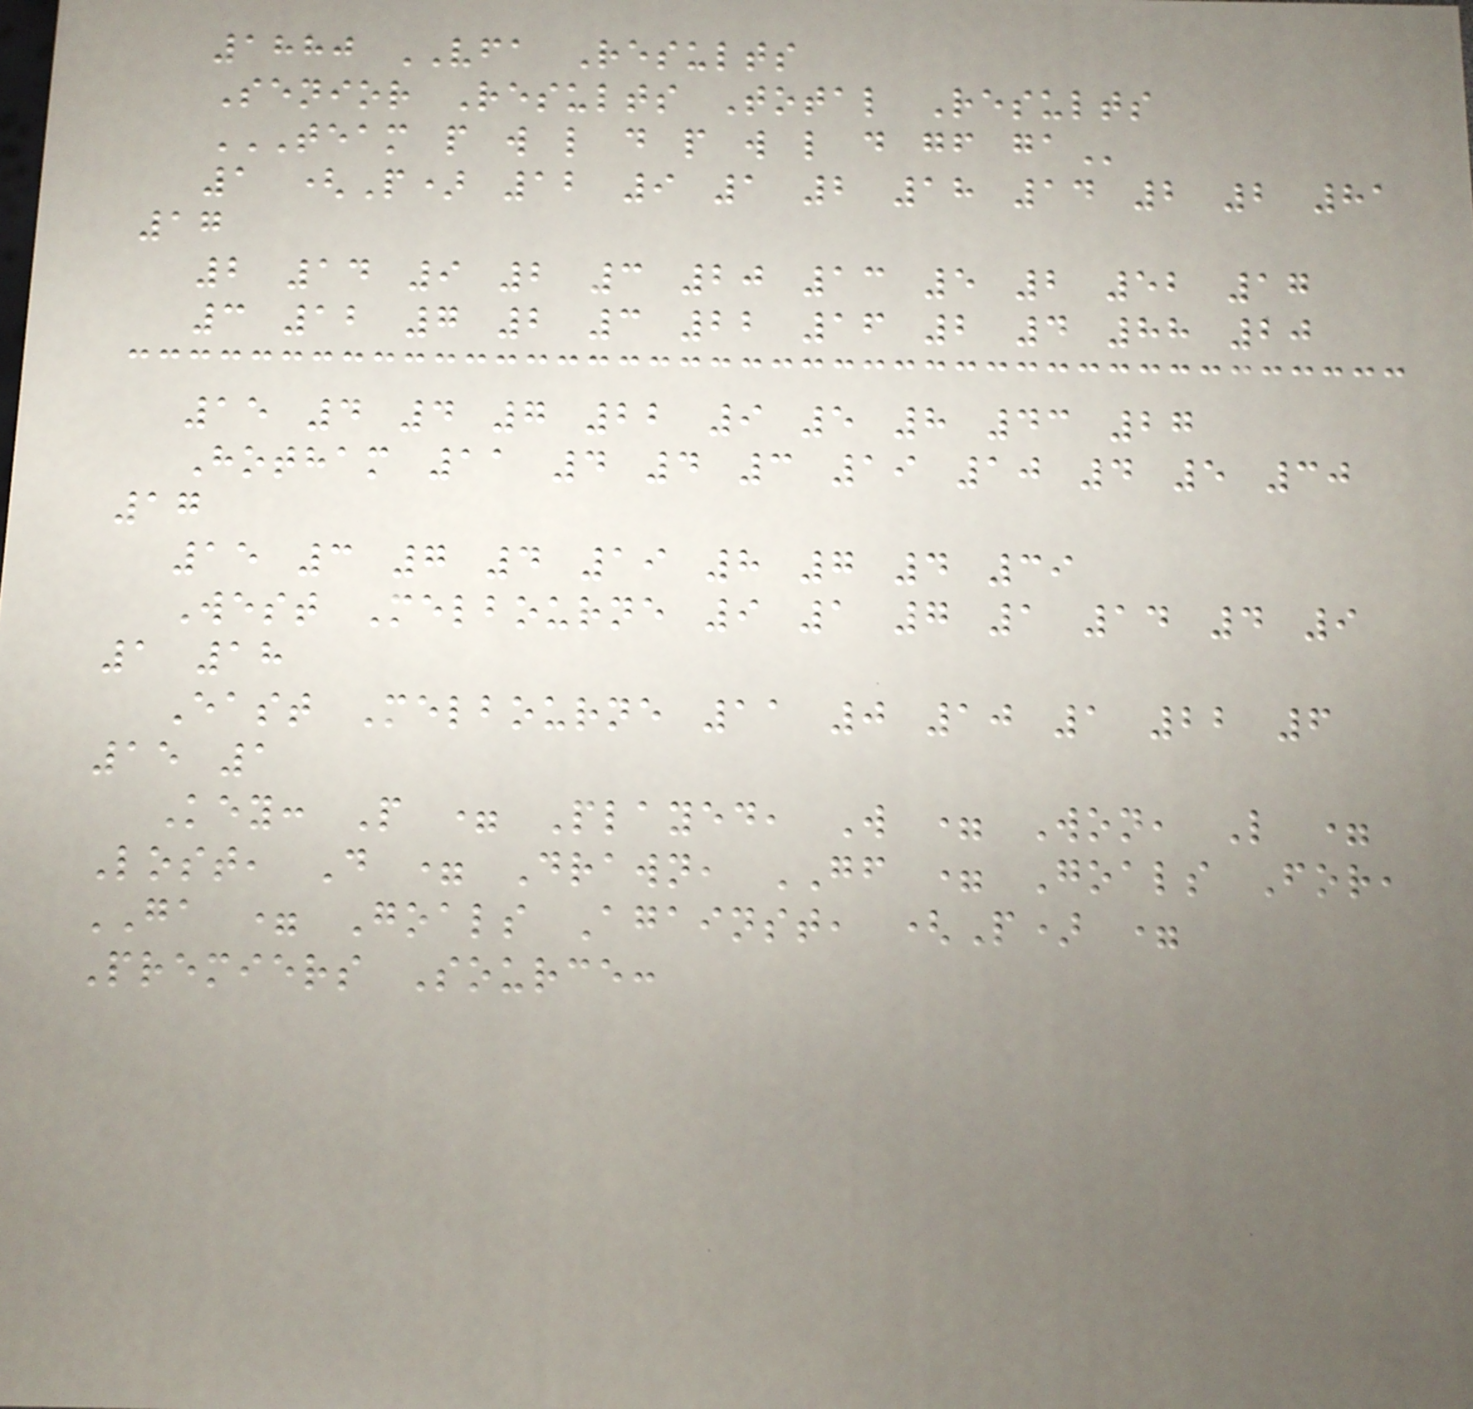1880 VFA Results
Senior Results Total Results
TEAM P W L D P W L D GF GA
1 (P) 12 9 1 2 18 14 2 2 81
17
2 14 9 2 3 20 13 5 2 52 17
3 12 7 2 3 22 16 2 4 88 20
15 4 4 7 22 9 5 8 43 27
Hotham 11 4 4 3 19 10 4 5 30
17
15 3 7 4 19 8 7 4 39
West Melbourne 9 1 7 1 14 4 9
1 18
East Melbourne 11 0 10 1 22 6
15 1
Key: P = Played, W = Won, L =
Lost, D = Drawn, GF = Goals For,
GA = Goals Against, (P) =
Premiers Source:
